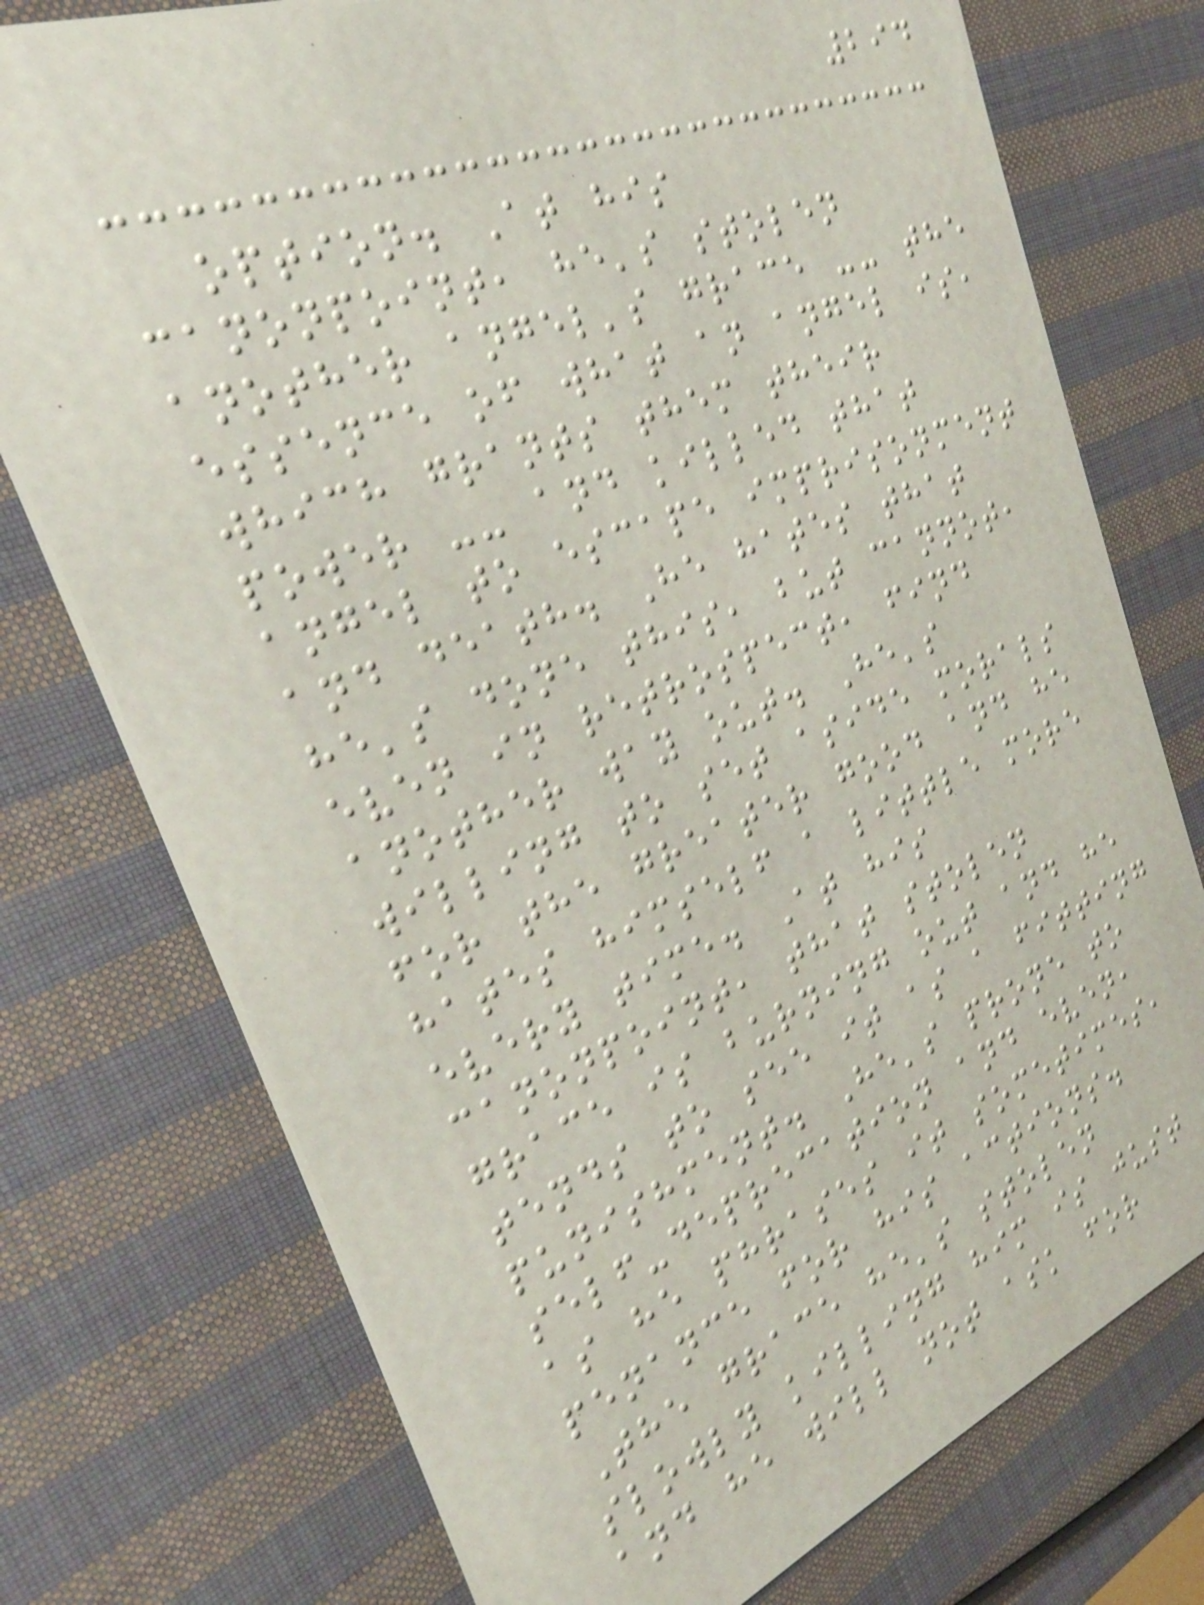294
option. At his
canonpoint, he's stolen
another angel's grace -- the
essence of what an angel is,
which grants them their
power -- and killed that
angel to escape imprisonment
and death. He hates that
he's done this, but cannot,
even in retrospect, find
another way out. He's
willing to set aside morals
for the greater good and he
hates himself a little more
every time. At his
canonpoint, that stolen
grace is burning out and he
tends to see it as a fitting
punishment. He's prone to
self-deprecation and even,
as he phrases it sometimes,
penance for his actions.
The grace he's stolen
slowly killing him is just
and he will not ask for
